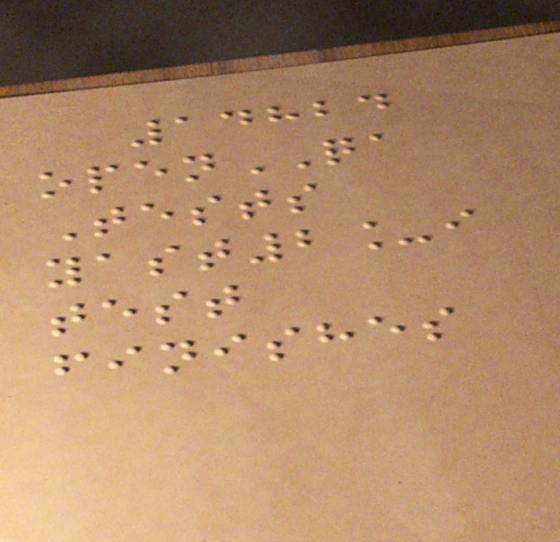14824
openQA
Tests
yast2_i
test
finishes
